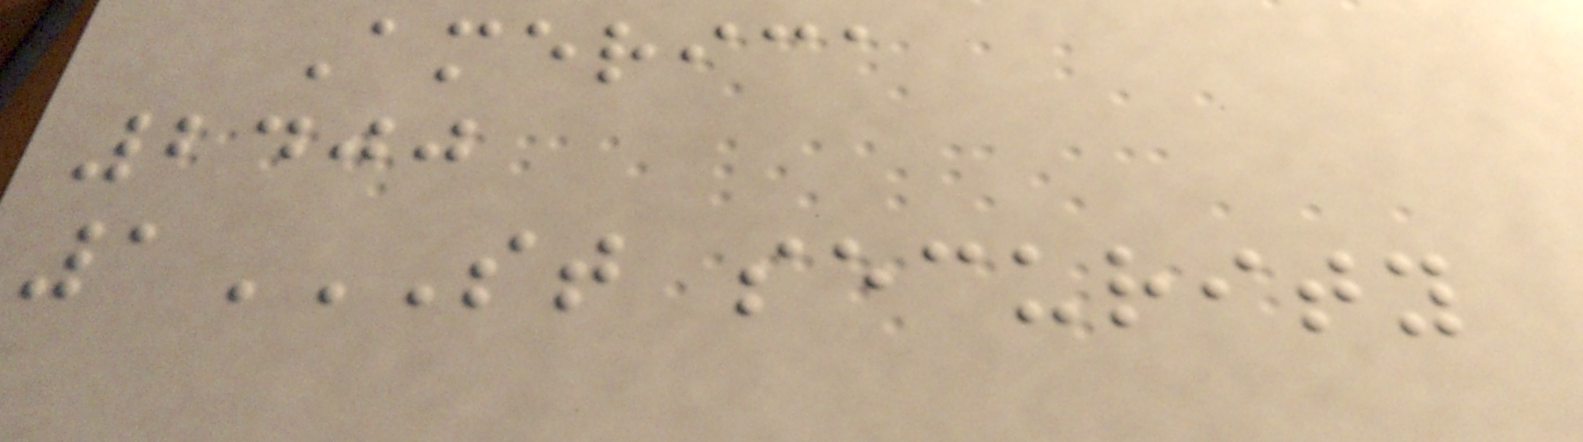America
2400
1ST SECURITY
